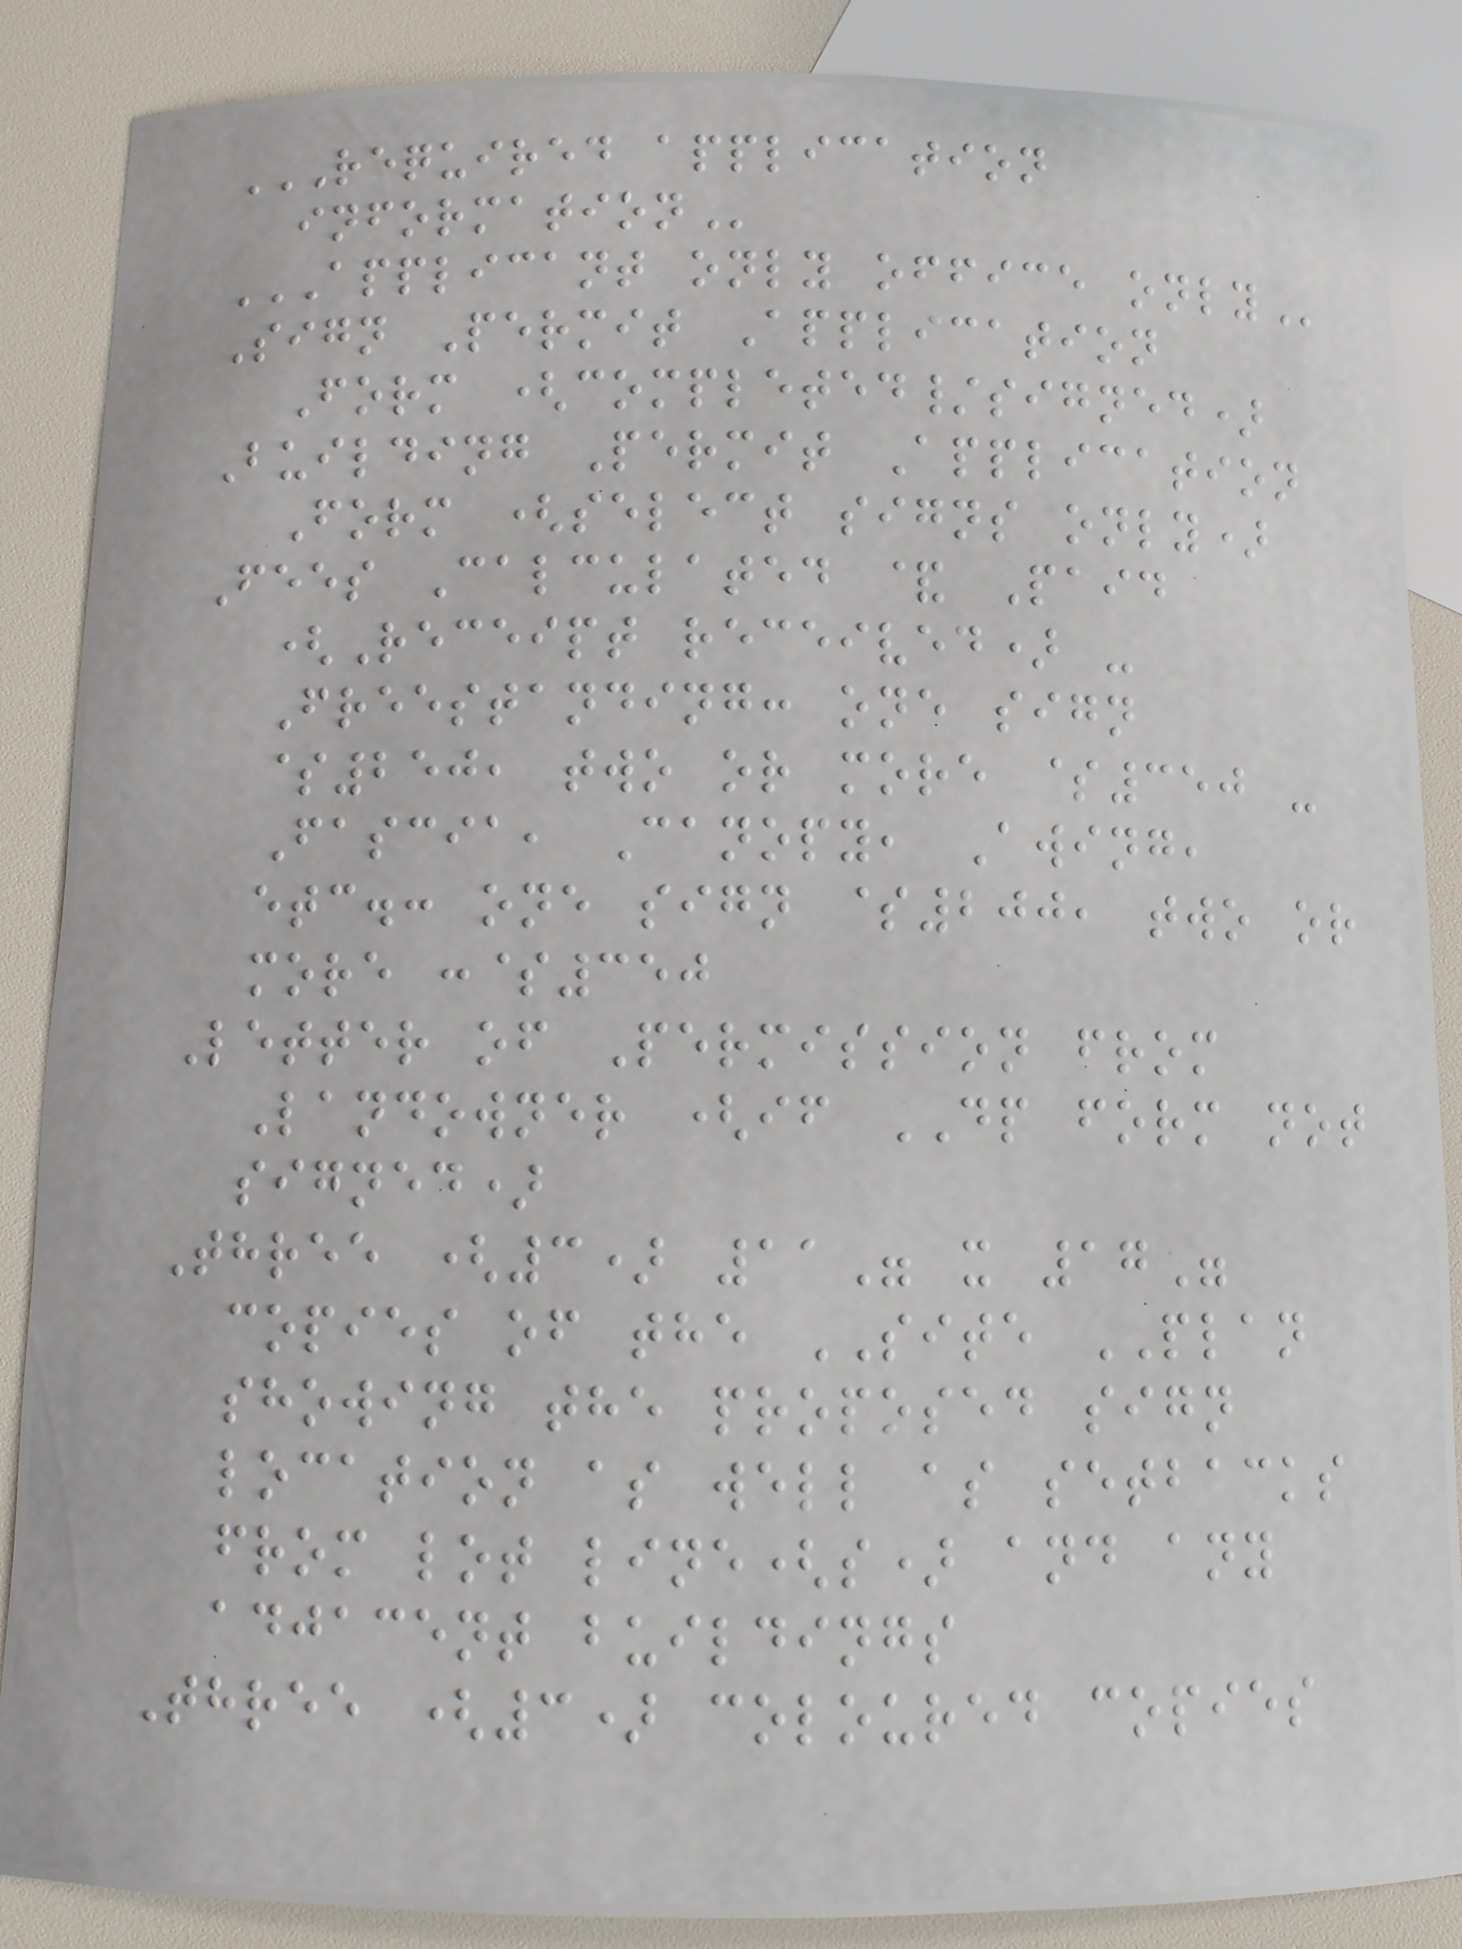REQUIRED APPLICATION
INFORMATION
APPLICANT ONLY OFFICE ONLY
Sign Permit Application
Form (completed/signed)
Building Permit Application
Form (select signs only)
Fees Calculated & Paid
(Receipt received) -
Freestanding: one sign
$250, two or more $350 -
Fascia, Canopy, Awing,
etc.: one sign $200, two or
more :$350
Letter of Permission from
Landowner (if DP form not
signed)
Three (3) 11" x 17"
copies of the SITE PLAN
showing the proposed sign
location as well as setbacks
from lot line(s) and any
adjacent buildings
Three (3) coloured copies
